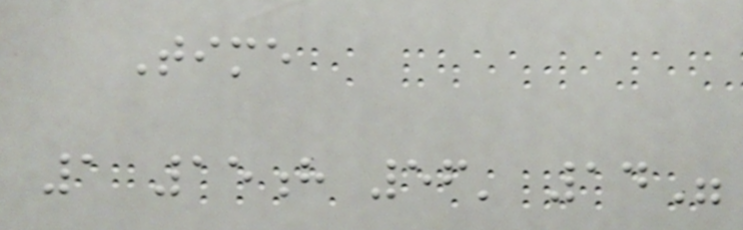Time
1 15h 56' 14"
